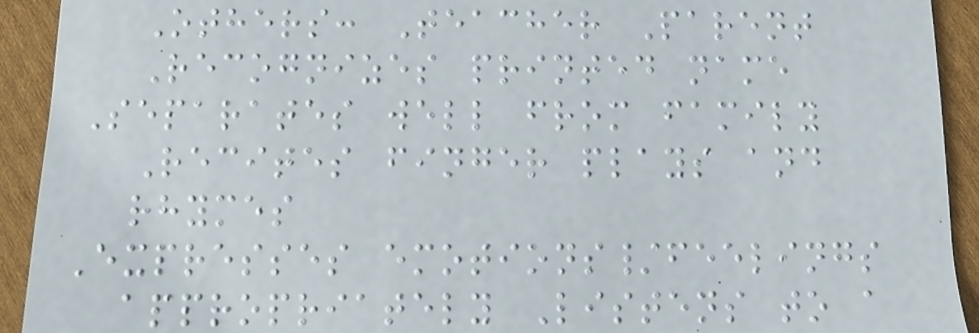Others: Teacher Parent
Recognizes printed name
Separates well from family
Recites finger plays and
rhymes
Expresses emotions/feelings
appropriately Listens to a
